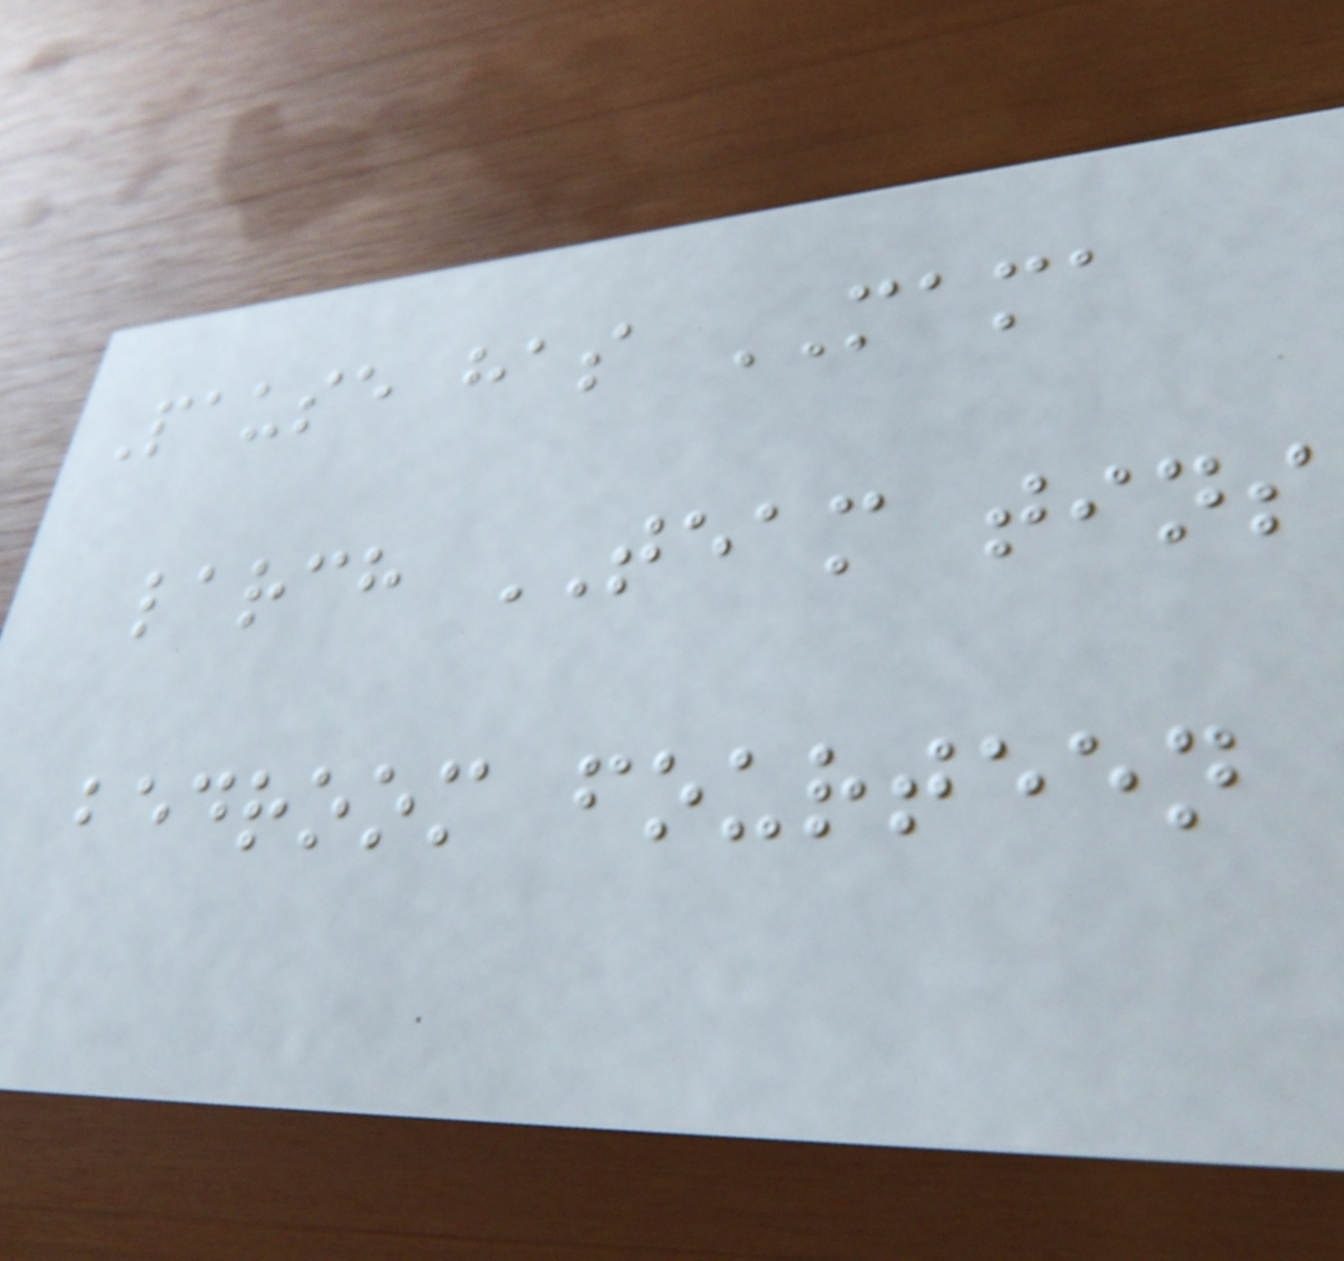Pause has MAMA
larch TEAM tins
bedroom fourteen
